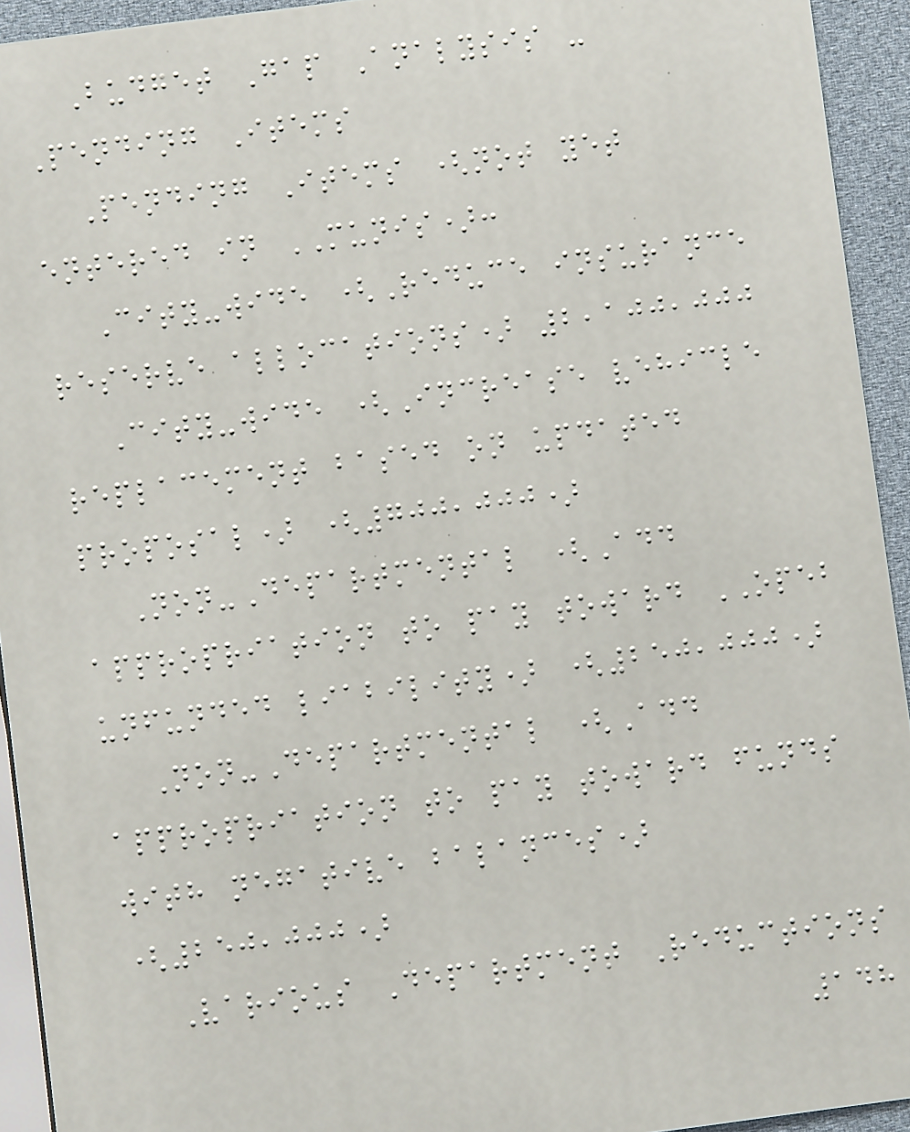Budget Gap Analysis -
Pending Items
Pending Items (not yet
entered in MUNIS):
City-wide (Reduce insurance
reserve allocations) 2,100,000
City-wide (Increase vehicle
replacement based on updated
proposal) (700,000)
Non-Departmental (Add
appropriation to pay toward OPEB
unfunded liability) (250,000)
Non-Departmental (Add
appropriation to pay toward funds
with negative balances)
(250,000)
Various Department Reductions
148
